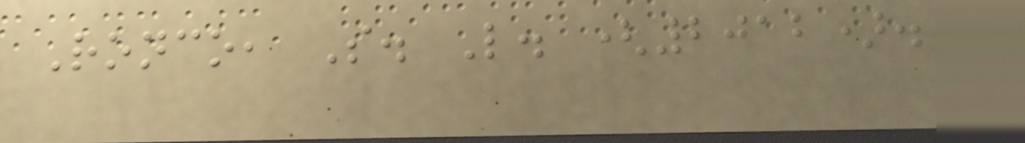Ronco, S. L. (2012).
